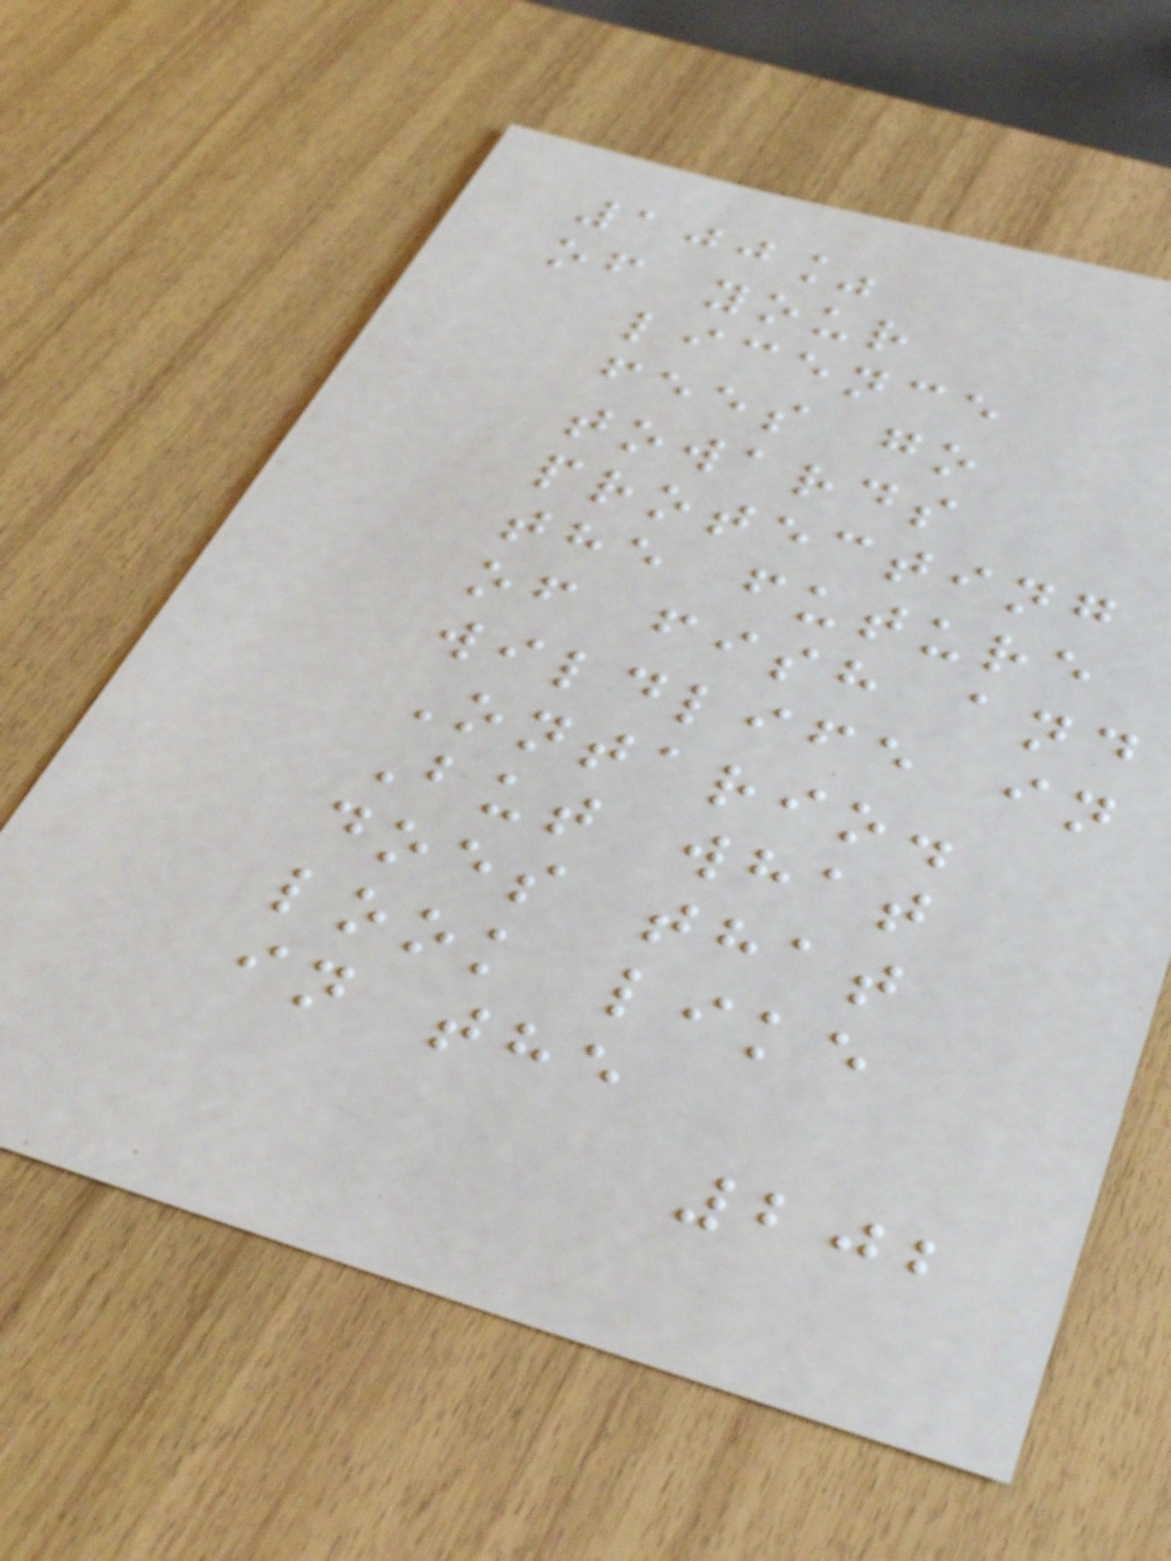100%
of your
licence
fees go
towards
protecting
the future
of fish and
wildlife in
Ontario.
But what
does that
look like
in the
202
